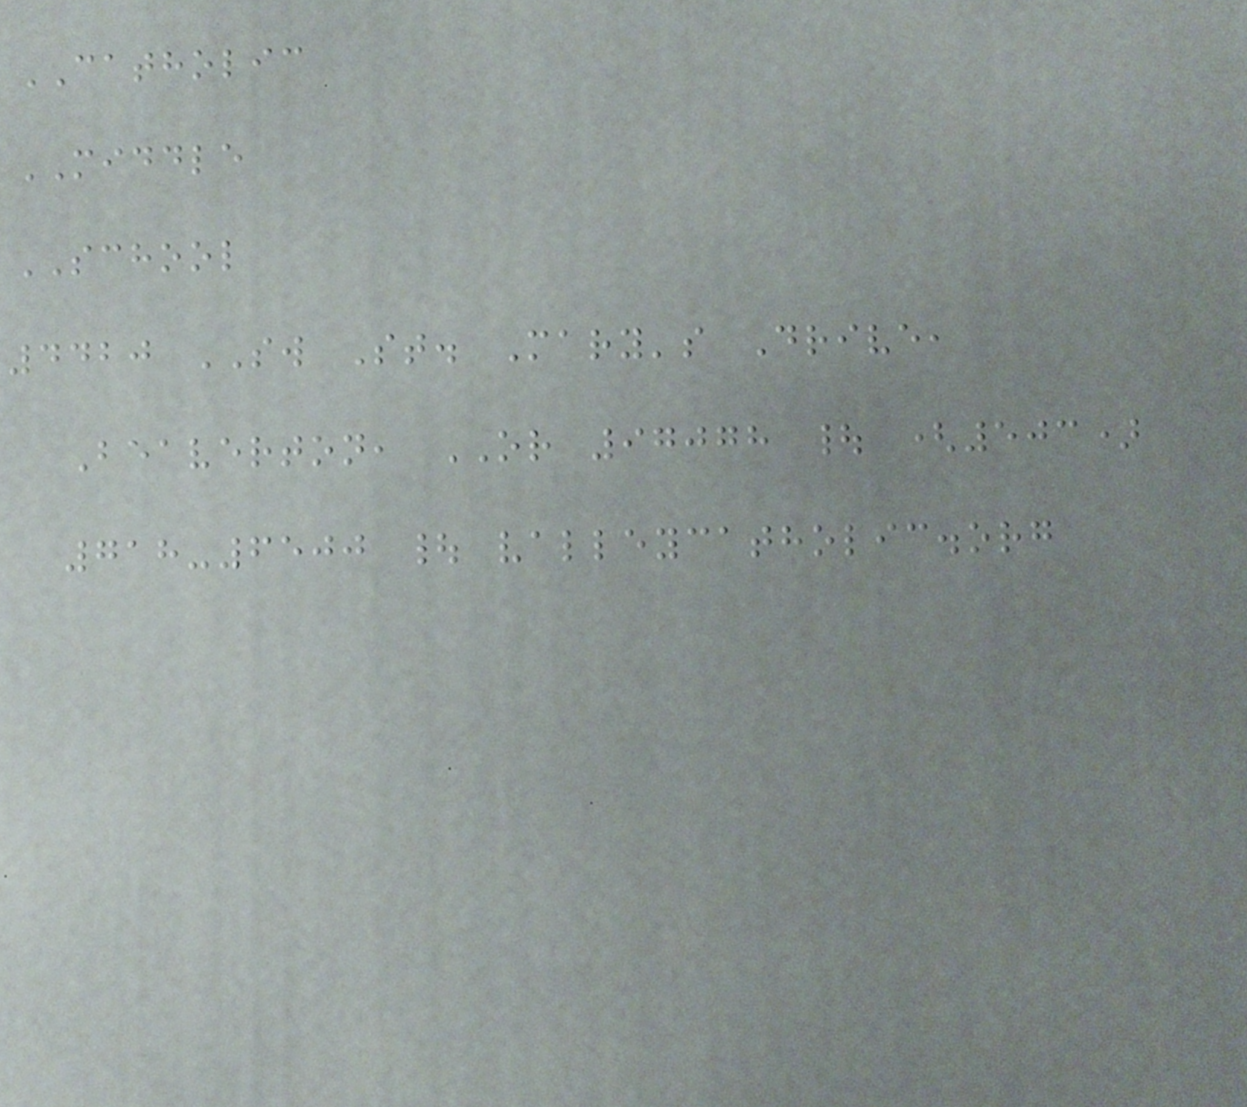CATHOLIC
MIDDLE
SCHOOL
4420 SW St. Mary's Drive,
Beaverton, OR 97078 | (503)
718-6500 | valleycatholic.org
